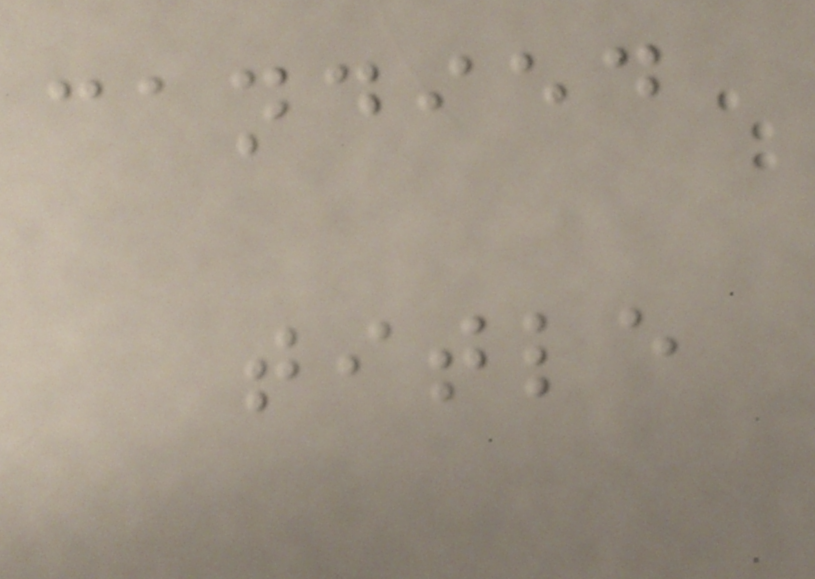candied
title
